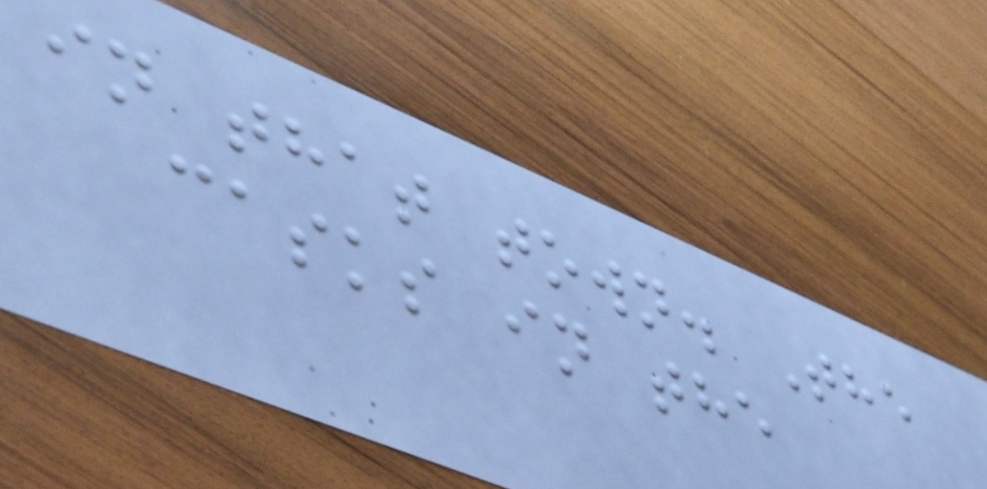in that town. The
casks in the
